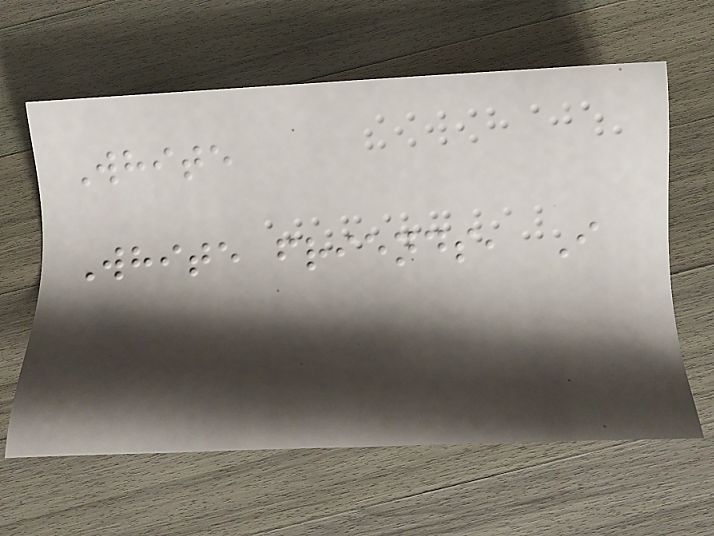White
White friends, I
